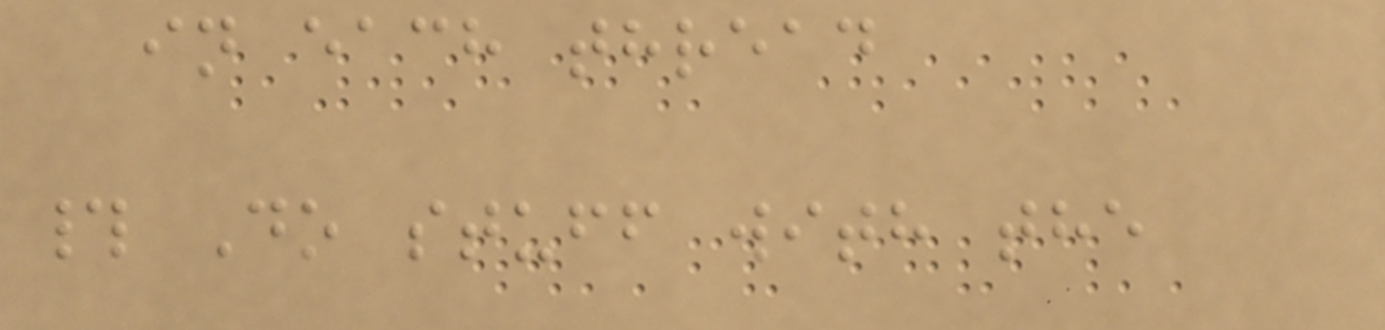in each thread
# Do stuff with the
